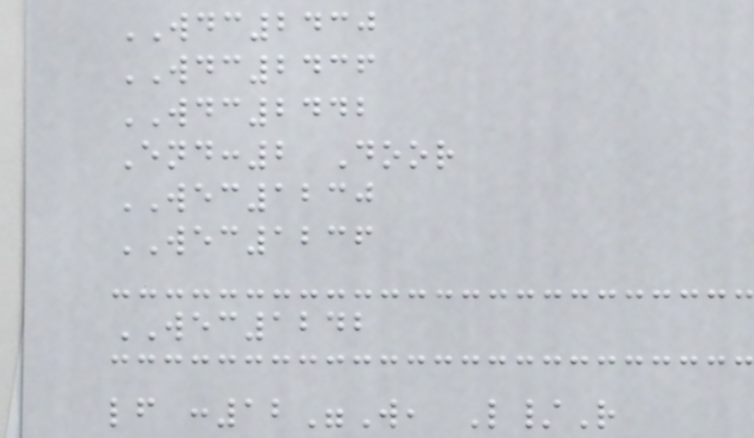WDC2430
WDC2436
WDC2442
End:2 Door
WEC1230
WEC1236
WEC1242
lf :12"W, L/R
